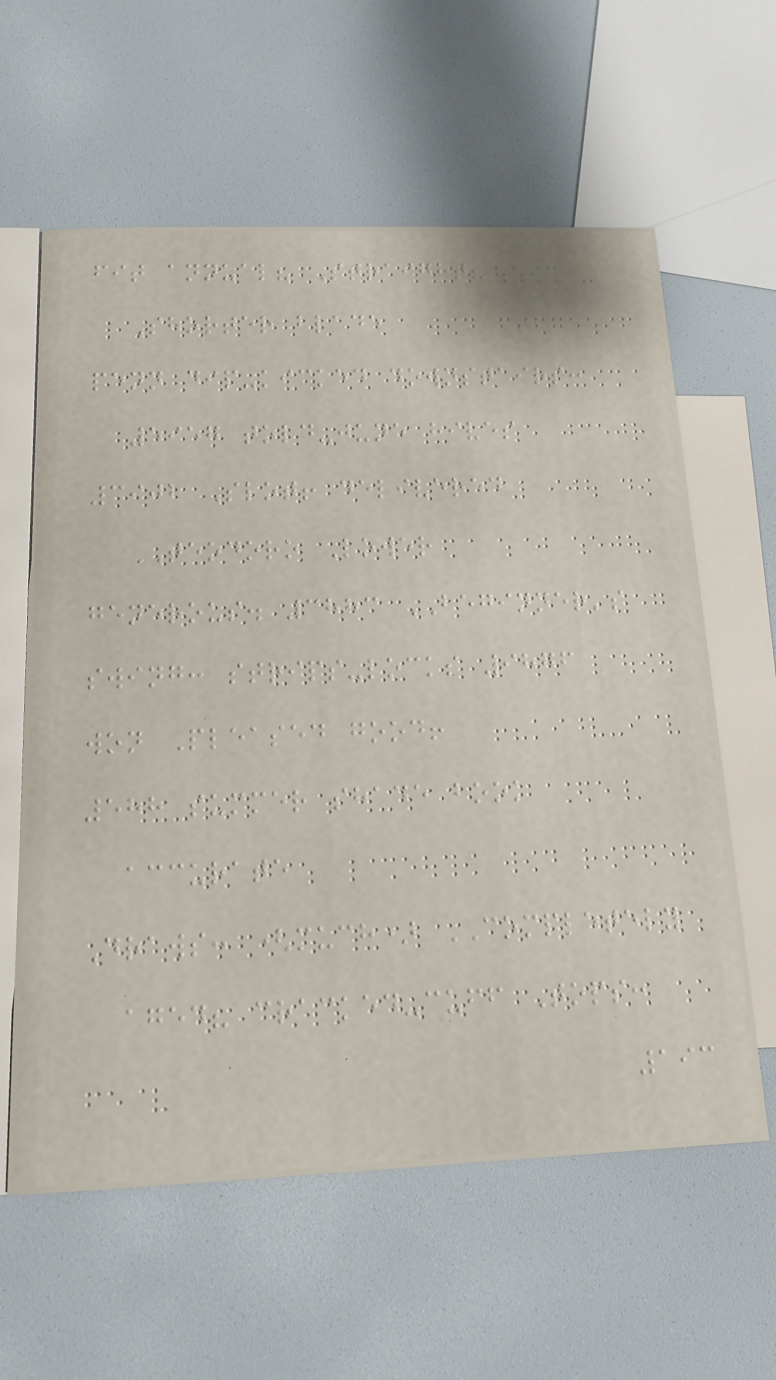fit annual? Straight?
Shorter blade
penn dip-kicked downstairs:
5957 told-june hives
3902 Slot! delivered
TEODORO Lower
generous. 3883 BEGINNER's
swing: strips-locks 9876
won Pleased good!
588 summer shade book
accurate
Draws: (much) COMPLETELY
aged? cracked-cuff Tops:
193
